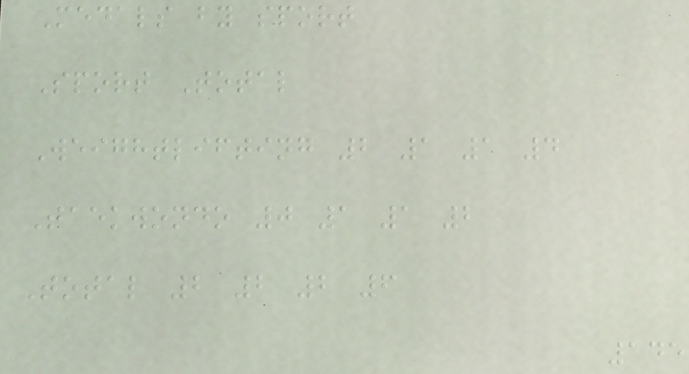Medals by sport
Sport Total
Weightlifting 2 1 1 4
Taekwondo 0 1 1 2
Total 2 2 2 6
145
